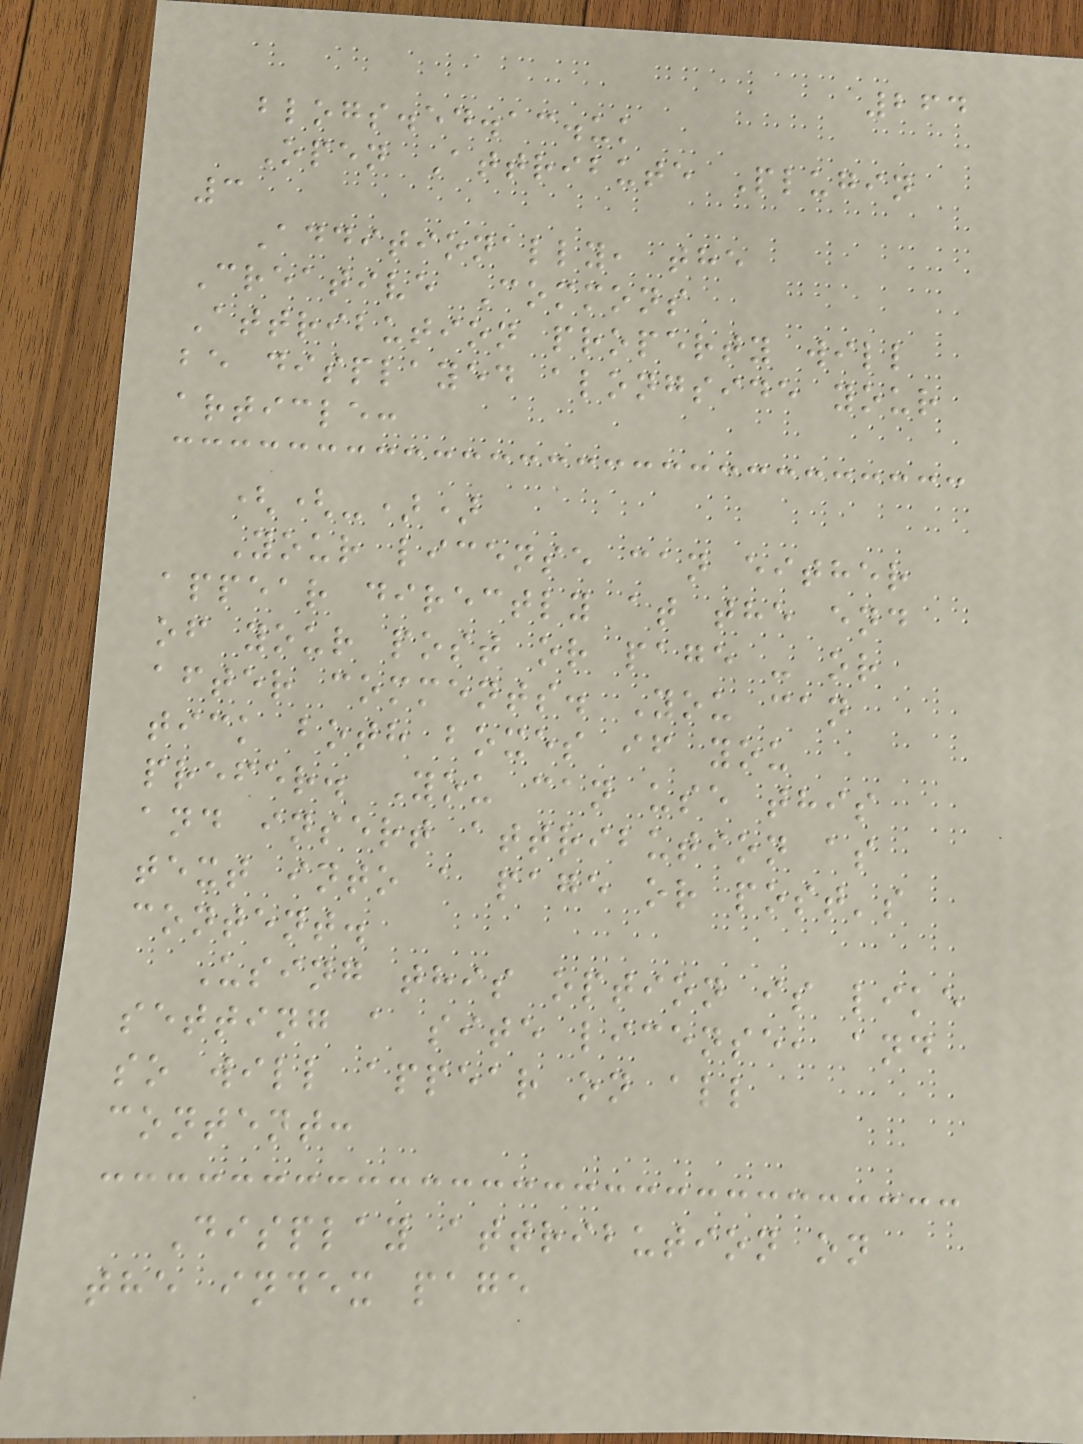264
blogs.ed.ac.uk
Open Attribute Plugin
3
Additionally, the
Creative Commons
Attribution property will
be displayed alongside your
article:
((-))
Your license can either
appear directly at the end
of your post or page - or
after comments. You can
tick both boxes if you
prefer. You can use this
and insert attribution as
text into a page or post's
content.
Using this option is like
setting a site license, and
so will appear on all
content:
Display attribution on
the index page
